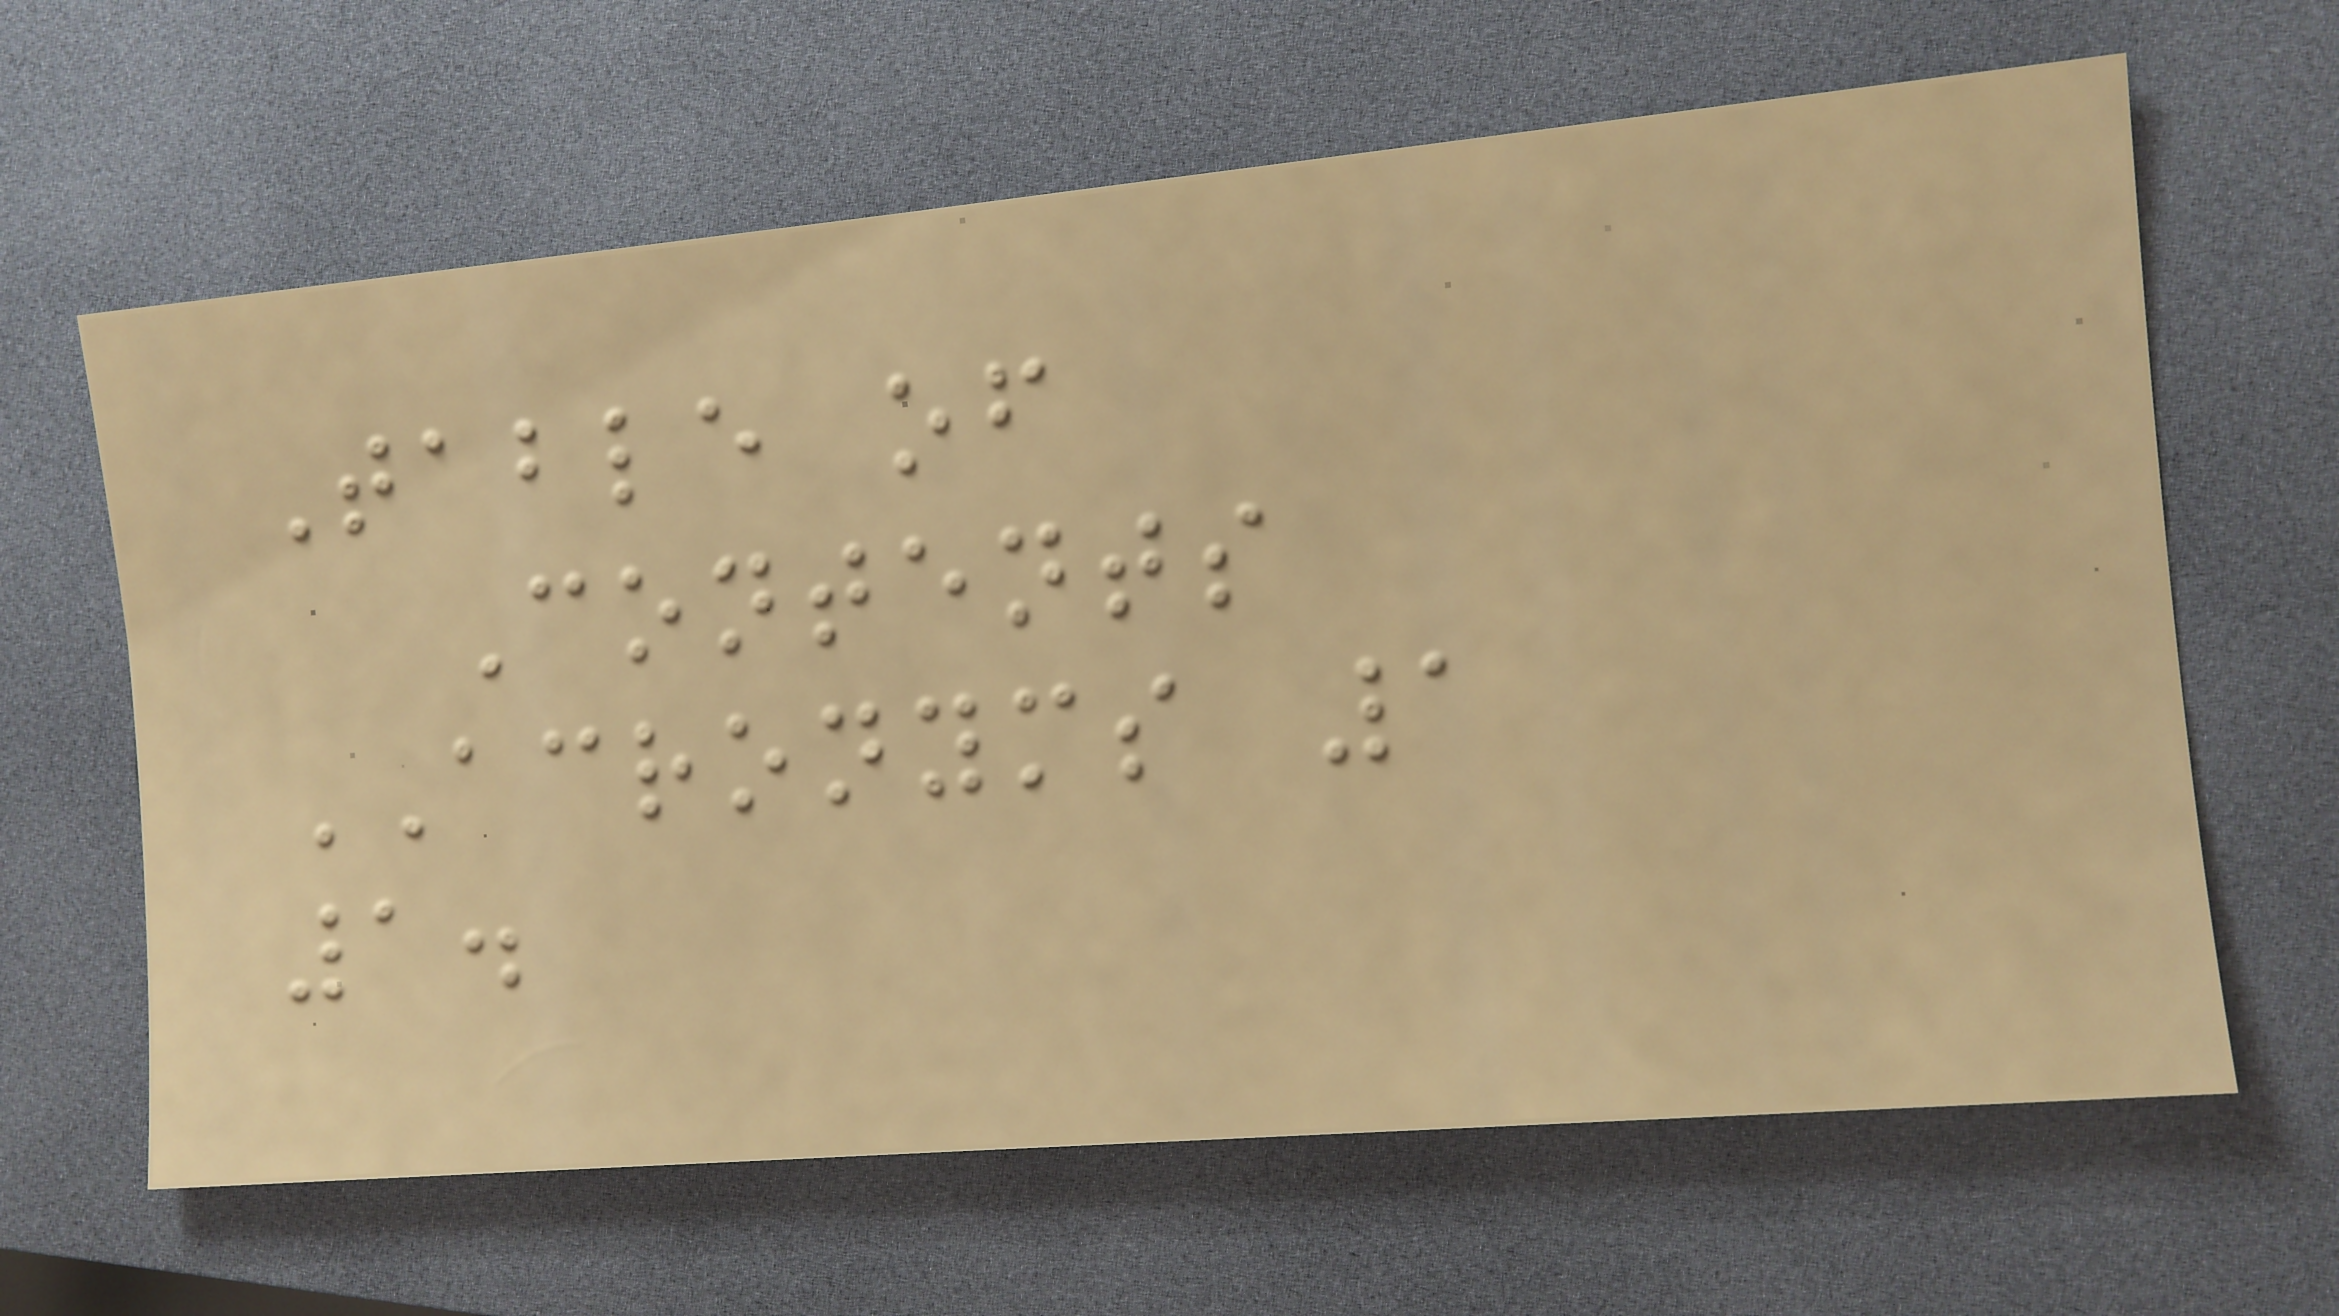Table of
Contents
ACRONYMS 1
1.
